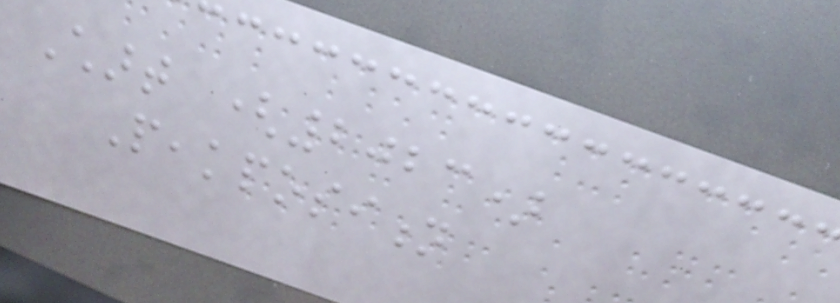Chart (2023)
Peakposition
